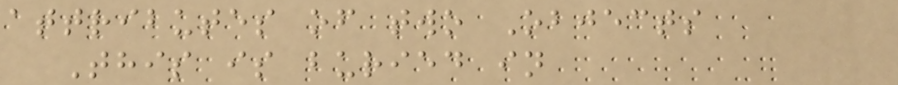attributes of two Objects
This is buried in
